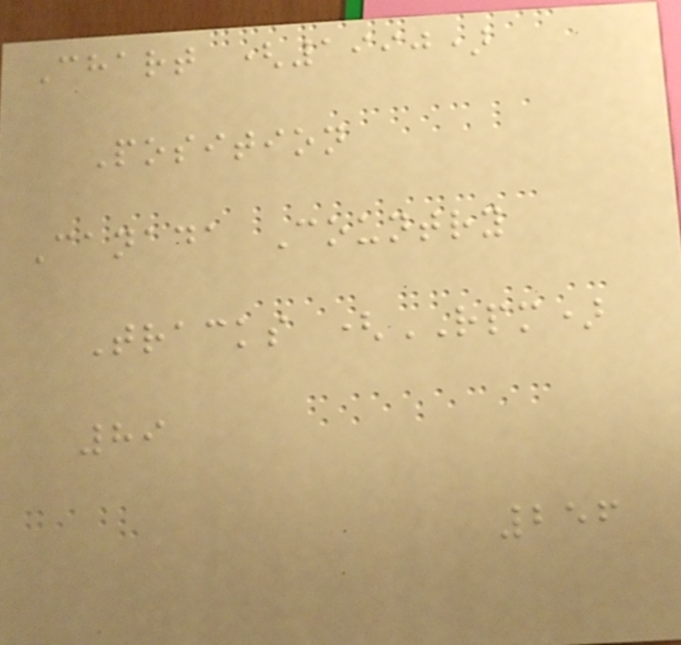Chart (1990)
Position
Canada Country
Tracks (RPM)
89
256
